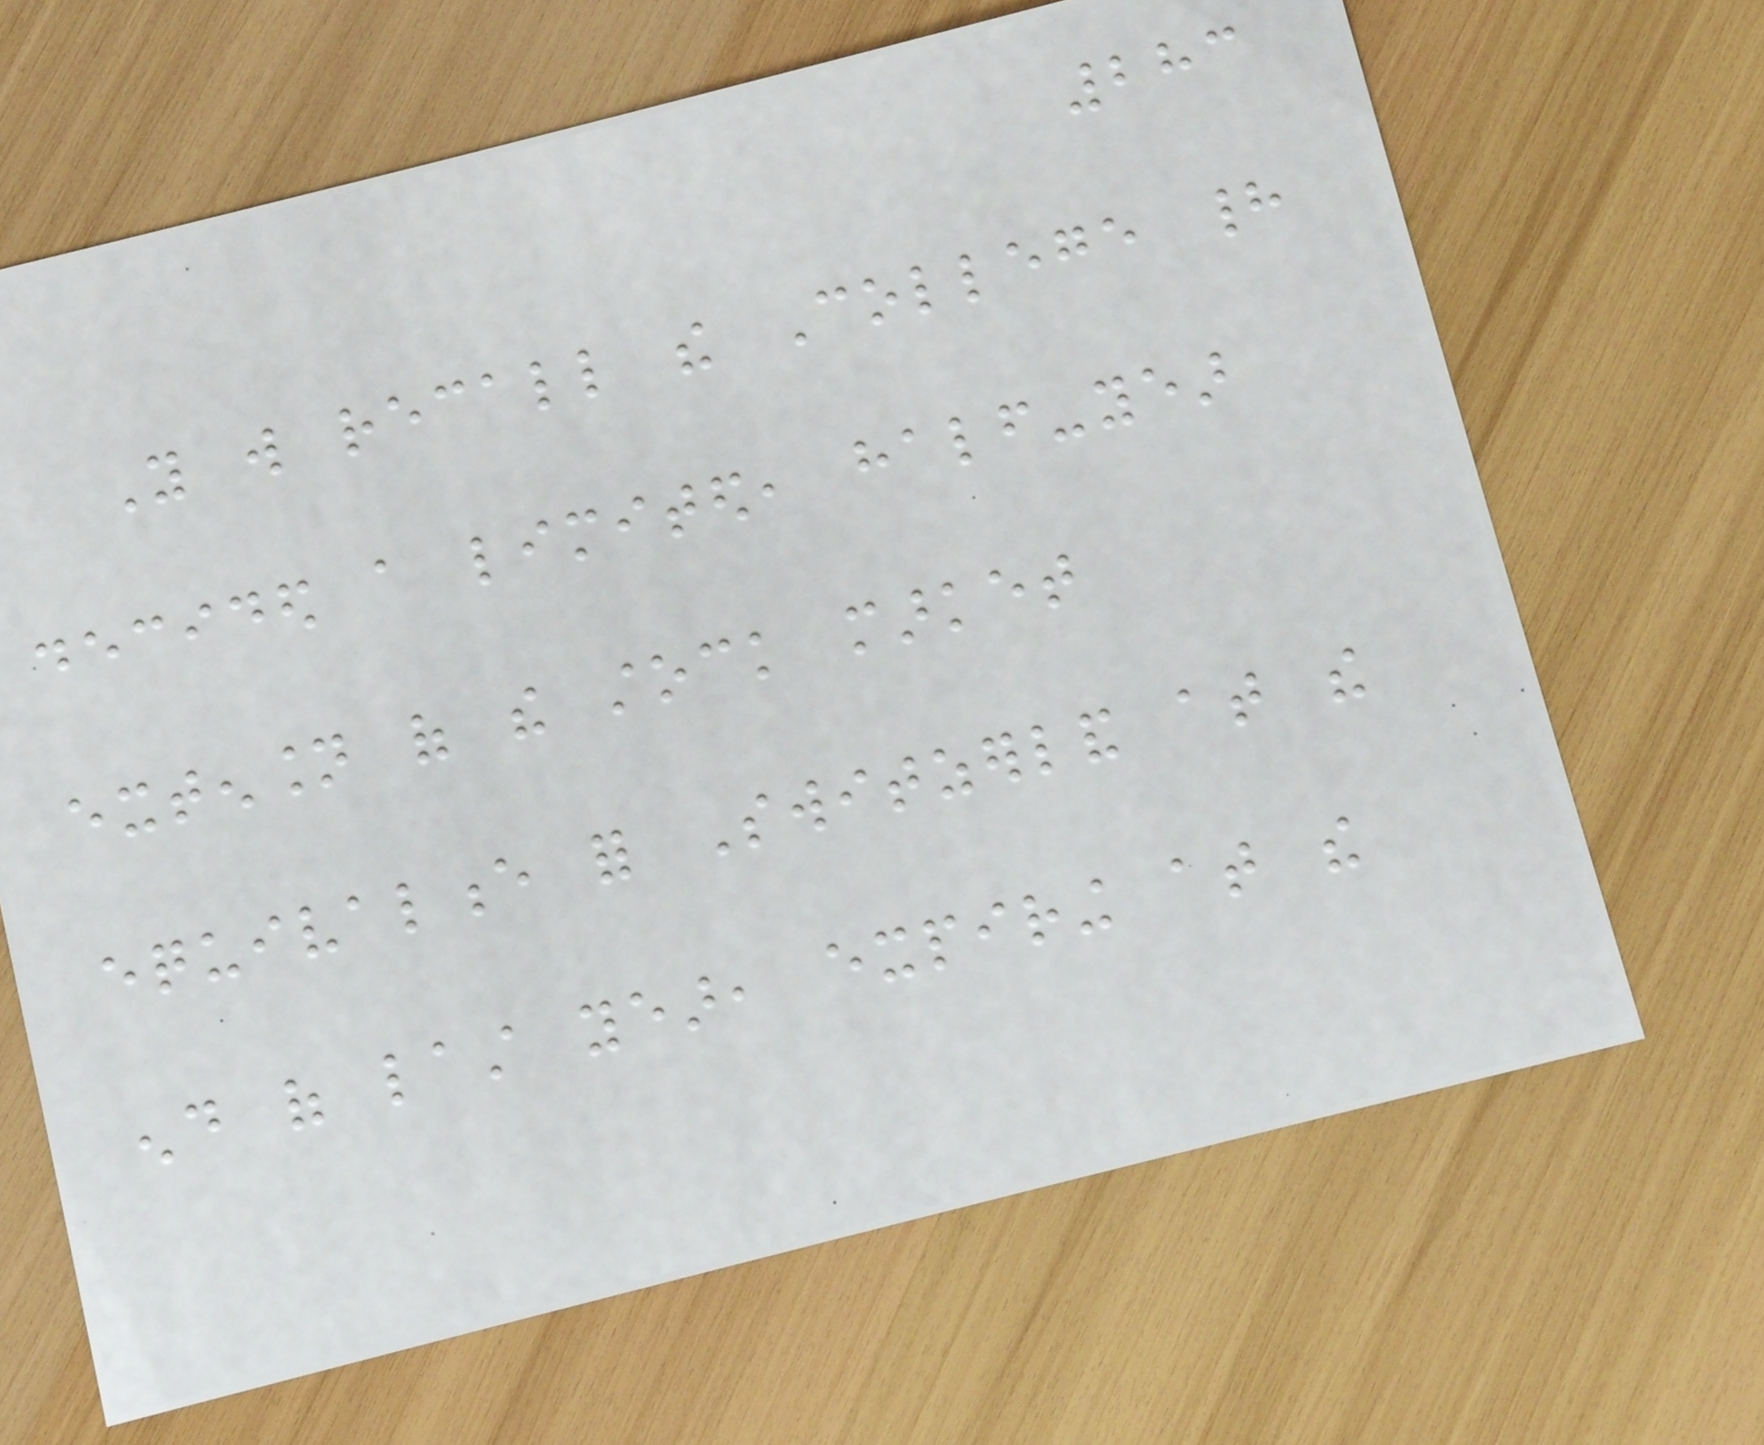283
You will recall the College had
decided a limited, half-year
extension of the stock market
equivalence for Switzerland at the
end of last year, expiring at the
